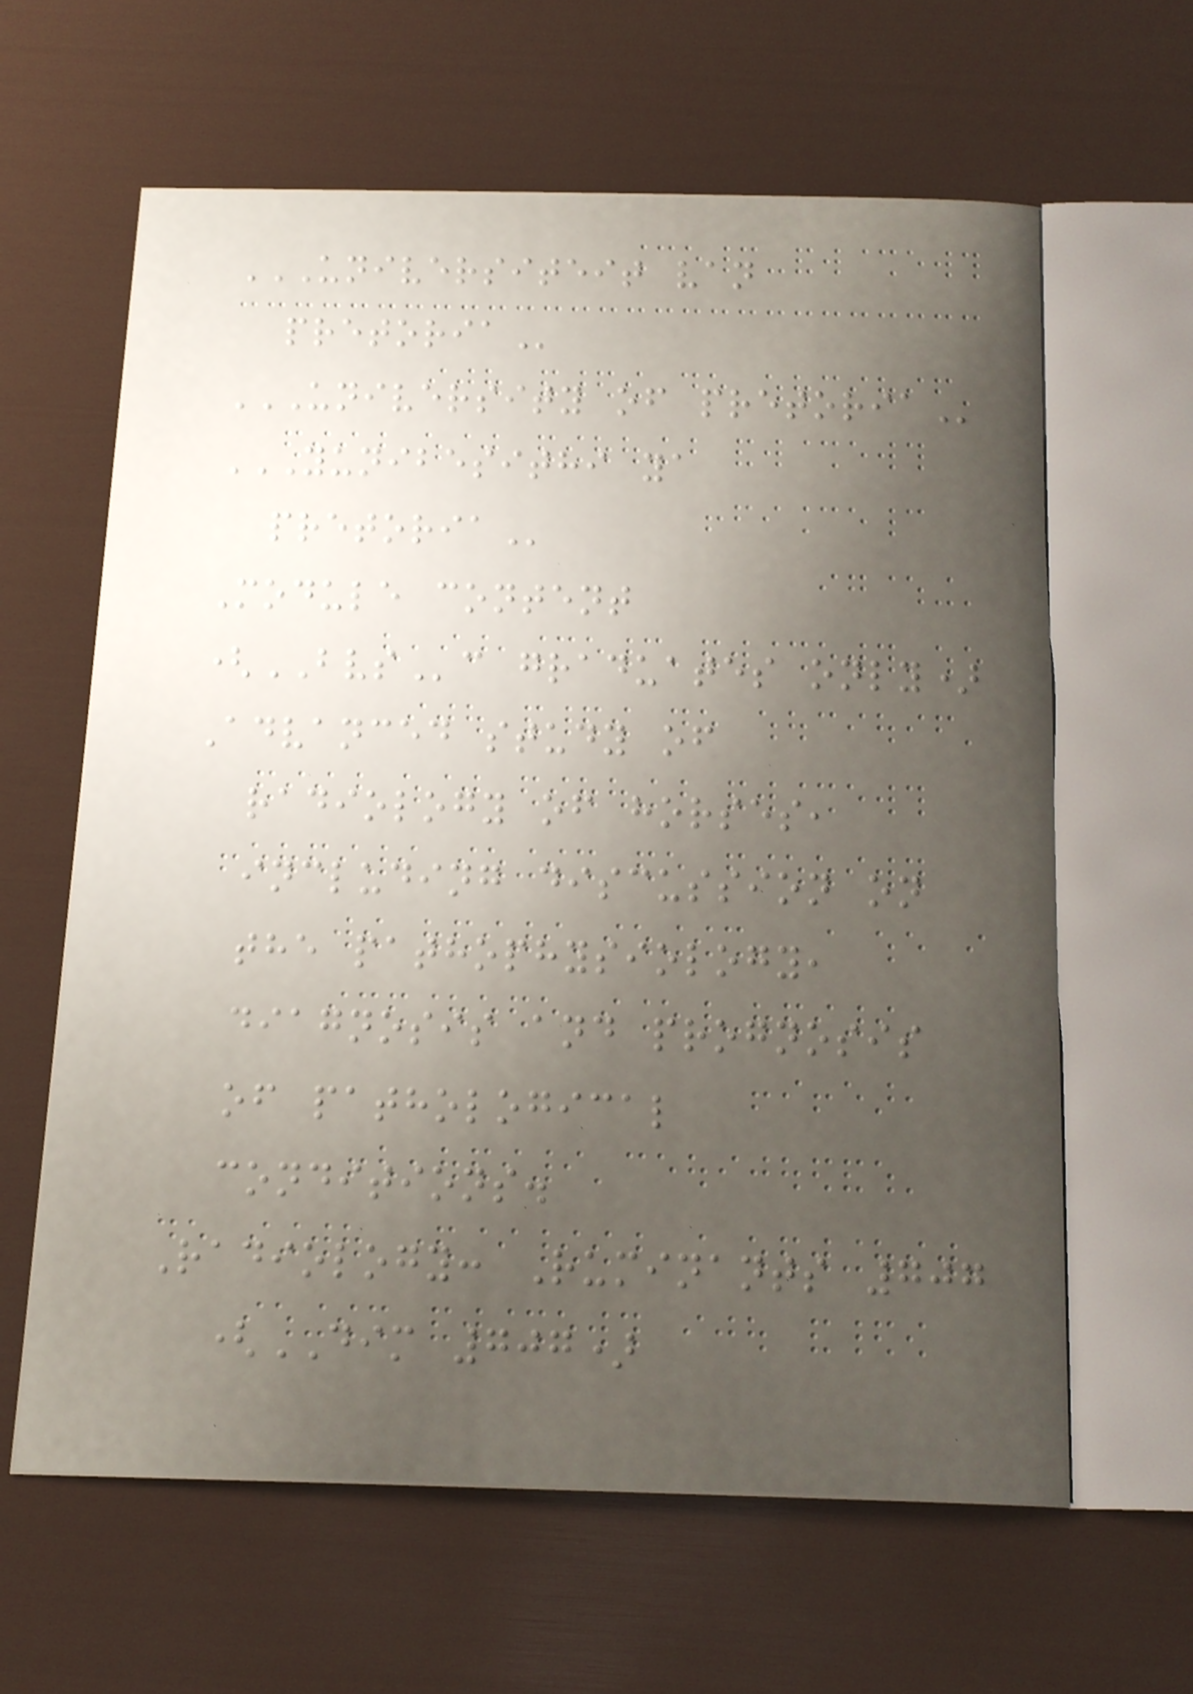UNIVERSITEIT VAN
PRETORIA
UNIVERSITY OF PRETORIA
YUNIBESITHI YA
PRETORIA
Module content
(BVSc graduates only)
Advanced study of
radiology of horses,
including discussion on
the pathophysiology,
diagnosis and prognosis
of pathological
conditions.
Radiology: Ruminants 707
(DIM 707)
